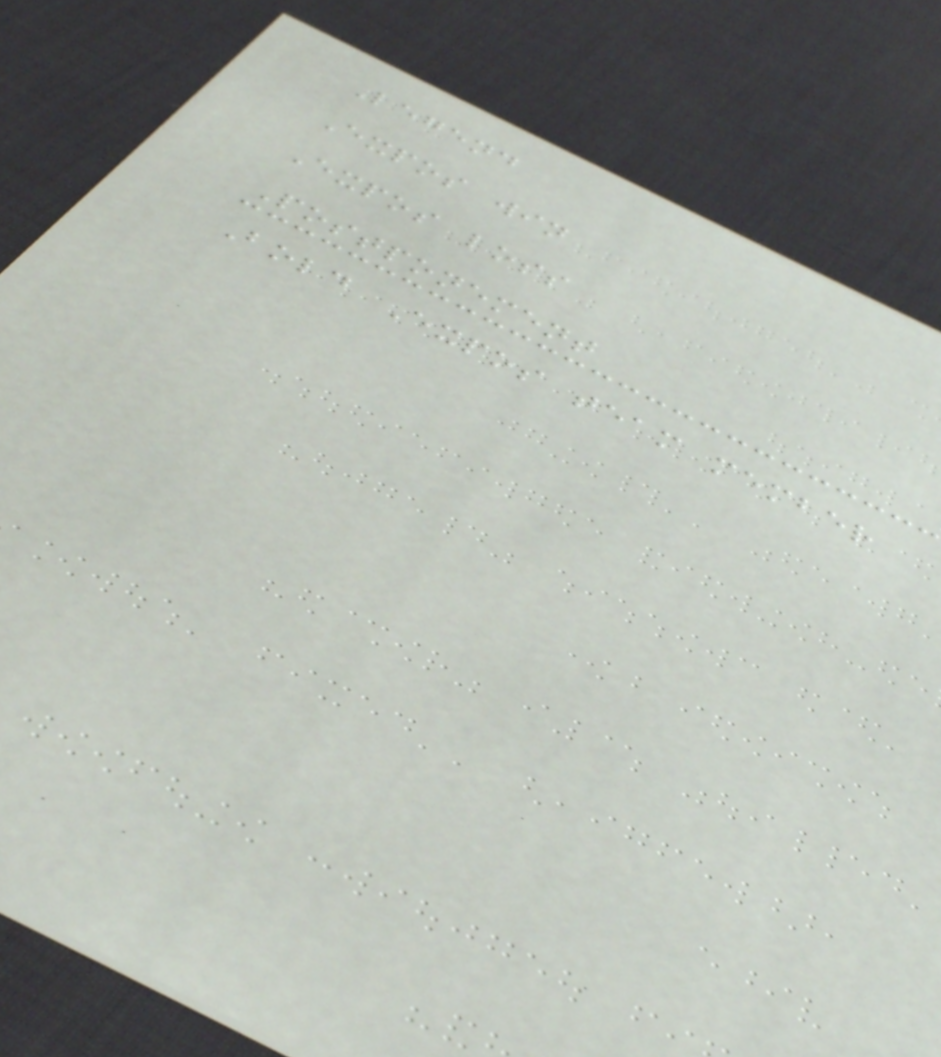Legend
Expos win
Expos loss
Postponement
Bold Expos team member
